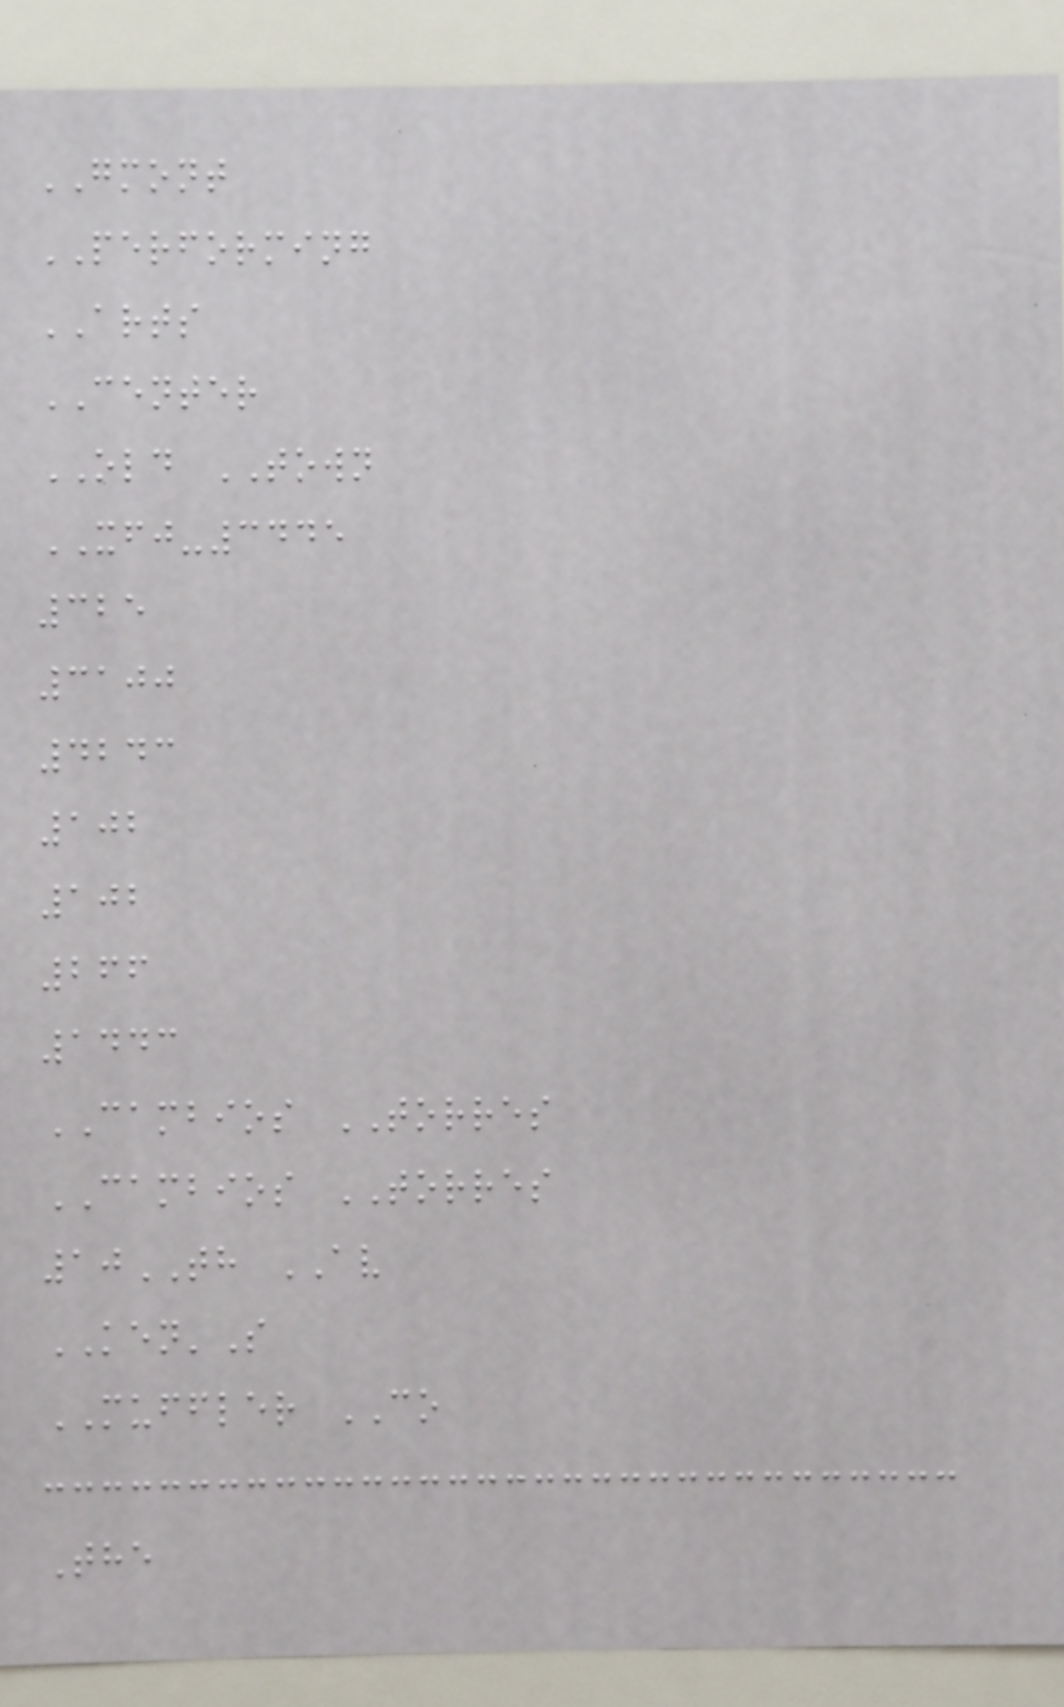GMONT
PERFORMING
ARTS
CENTER
OLD TOWN
XFJ-3445
325
3100
4243
102
102
266
1443
CAMBIOS TORRES
CAMBIOS TORRES
10TH AV
KEN'S
MUFFLER CO
The
